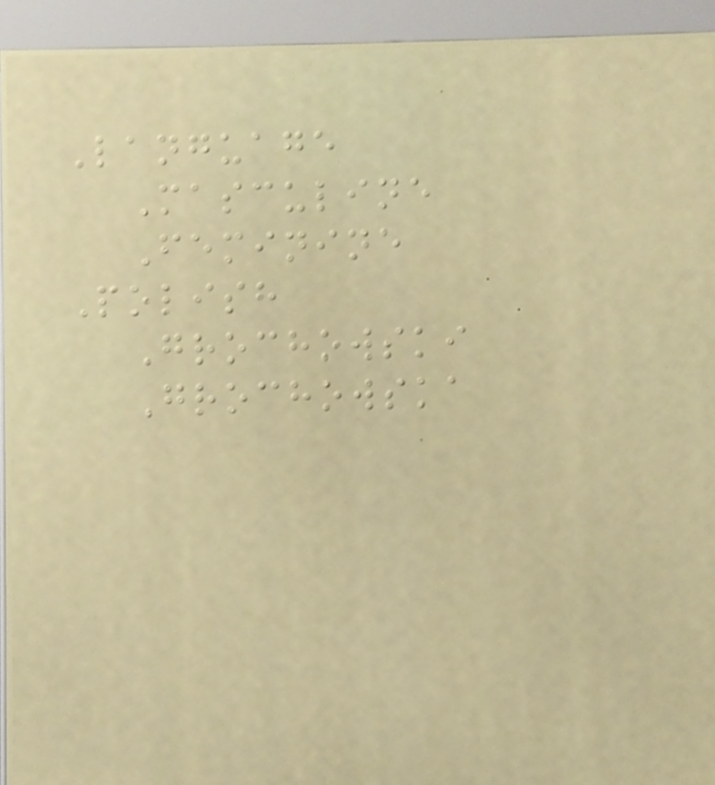Language
Masculine
Feminine
Polish
Grochowski
Grochowska
